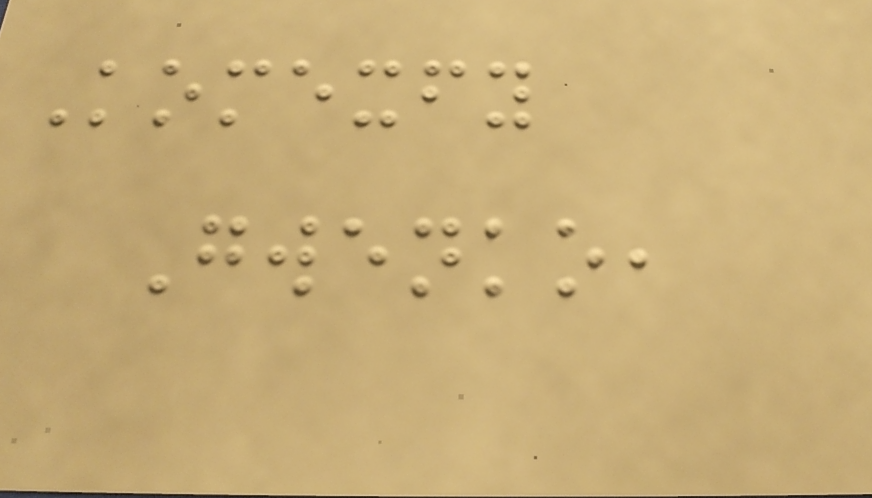Komexfy
Gwenko,
